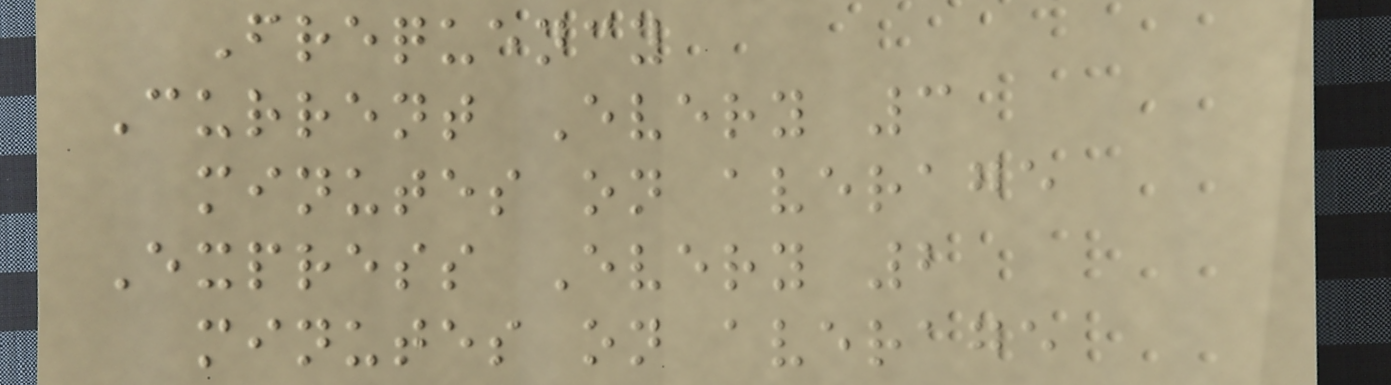Frequency
Current Every 3
minutes on average
Express Every 2
minutes on average
